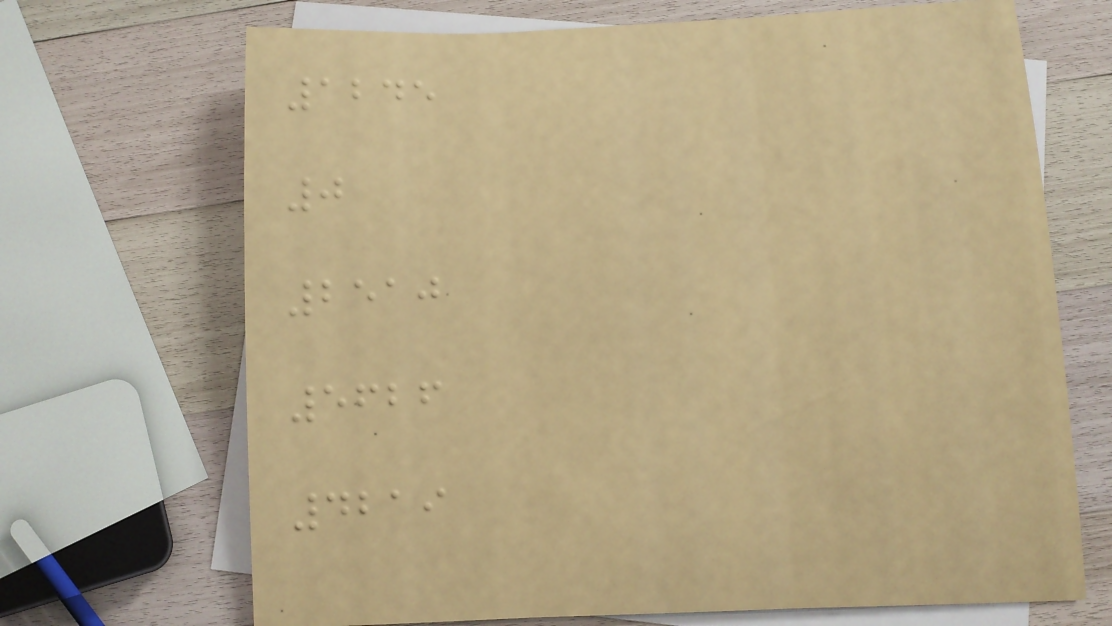1245
0
2510
5626
4219
